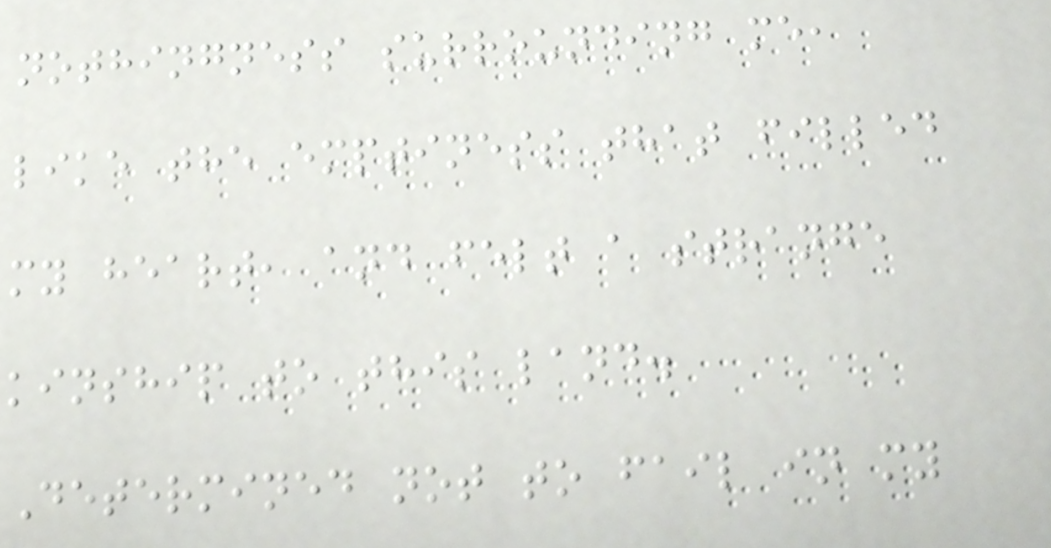nothingness surrounding me,
like the emptiness that filled
my heart, and felt a strange
kinship to this land.
Determined not to fail in my
